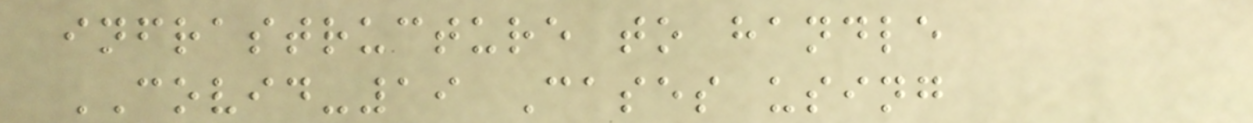infrastructure to handle
COVID-19 Cases using
